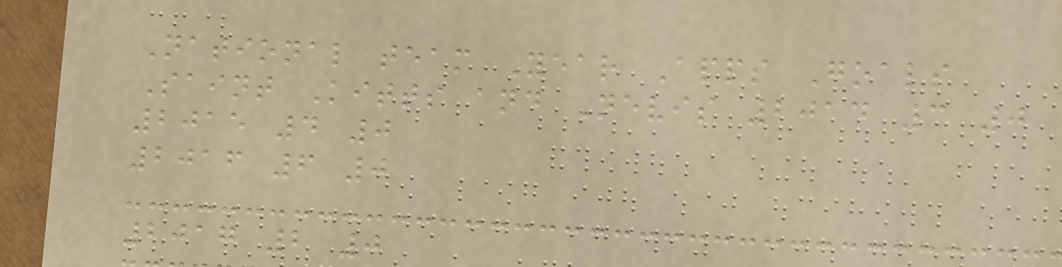National team Year Apps Goals
Saint Kitts and Nevis 2014 3 0
2015 4 0
2016 6 0
2017 2 0
